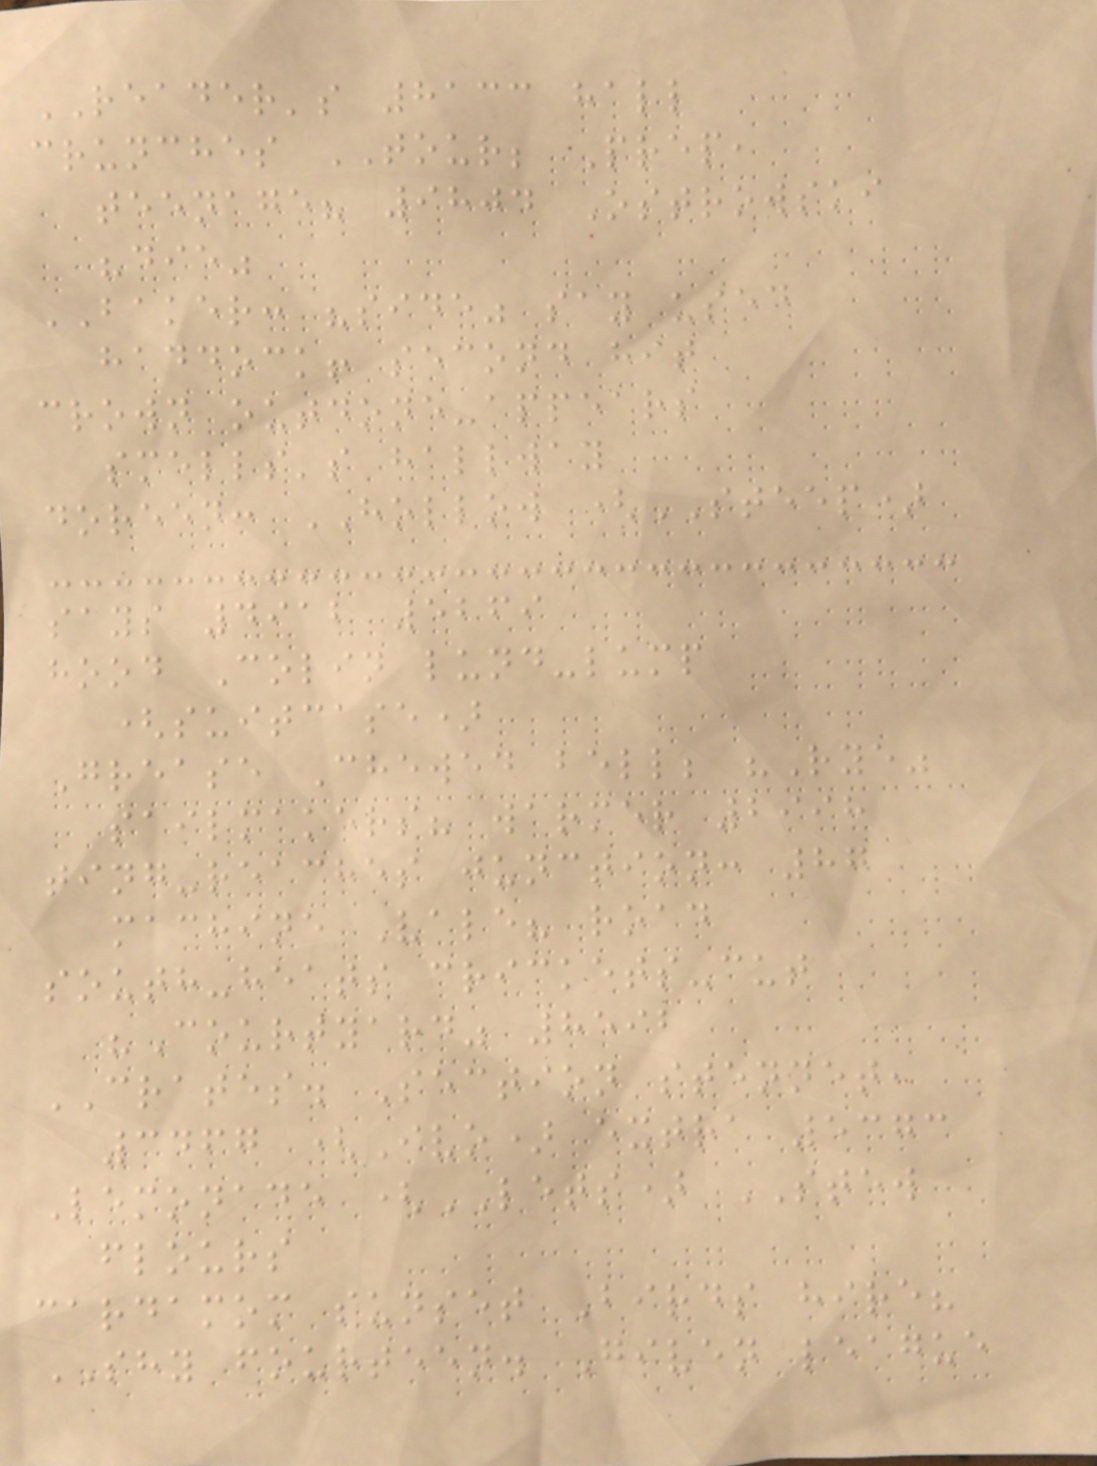READER's 8133 hall
crunches TOUR; Prep,
teenage? 9804 Ostrowski
"die"
BAKER: "side" say used
haddock! second hit
crown outdone-appears
smells's hallway
doreen: HOLLOW (STEEP)
says 4912 5269
hood Colin lund-lump
(suitcase)
Grease Chewed bell; "Rye"
sailmakers? warmer 2998
ting-reaches junction: 87
machine Vale? road
south-heats crickets-cut
"Courtyard" 8592
CRATES. Section stennet,
3467 (Ivo) extra 5373
Lemonade (LETS) STEW
flours
cardamom sunset Birds hire?
SHY fourteen. Given league
